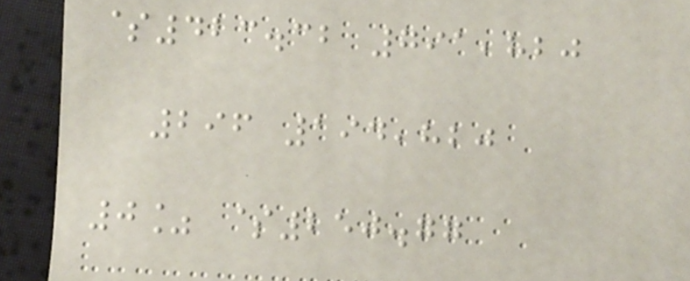$423.32 791,820
296 194,820
0% $250.77
